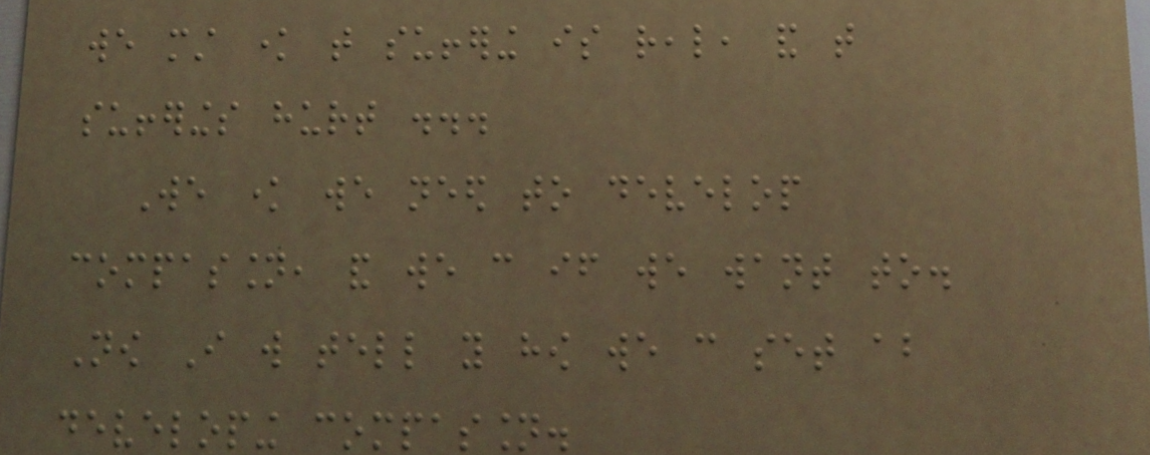we must know that suffering is real, and that
sufferings hurt ...
We know we need to develop
compassion, and we can if we want to.
Now I will tell you how we can set about
developing compassion.
